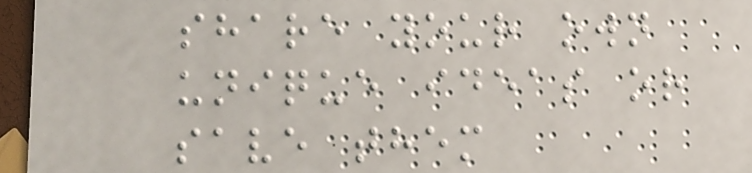share your own
unique ideas or
save them
